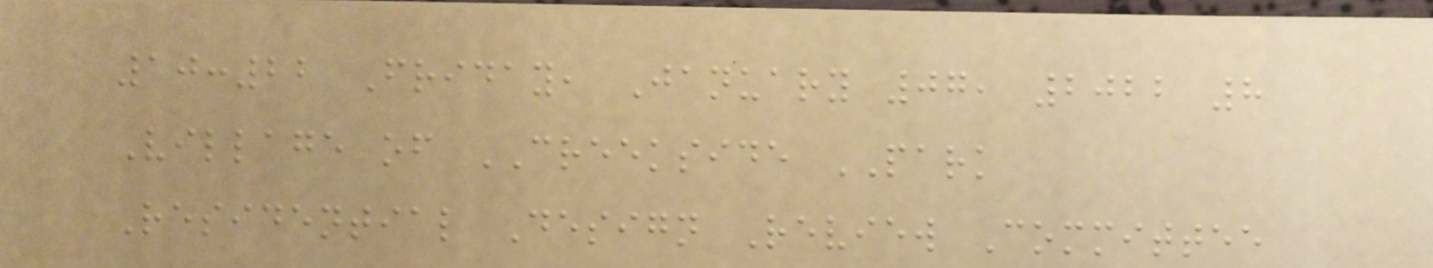10:22 Friday, January 07, 2022 8
Village of CREEKSIDE PARK
Residential Design Review Committee
